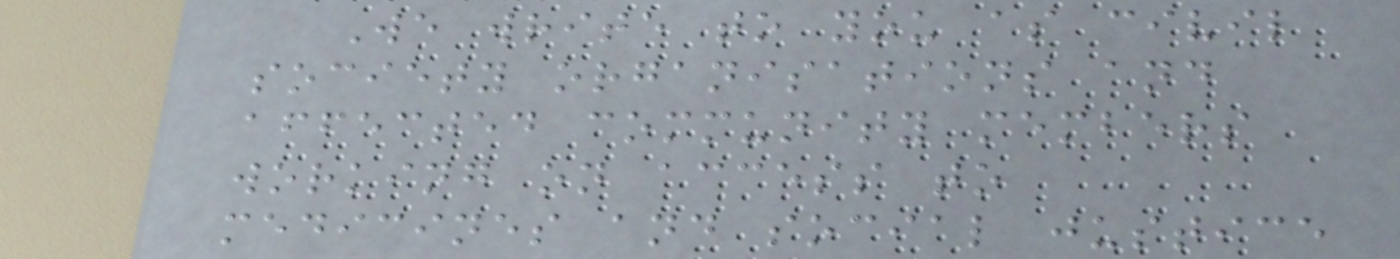We write to you as civil
society organisations and
affected community members
working on access to
medicines and social justice
